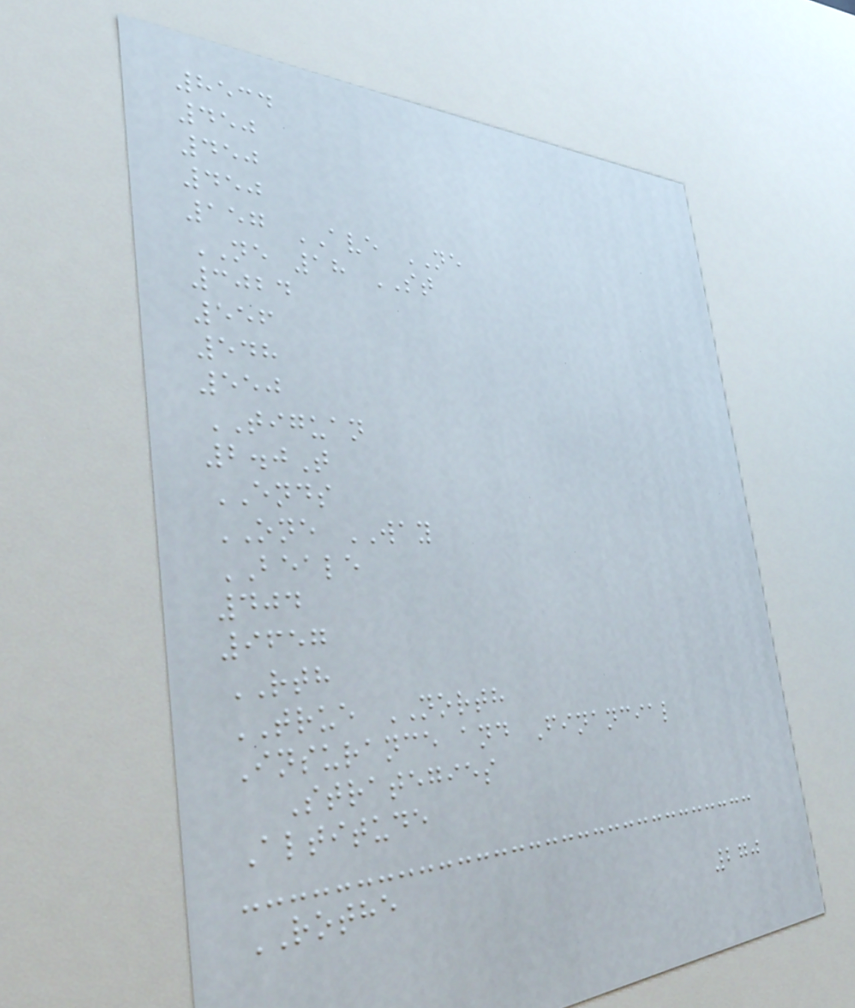8534
450
450
450
157 AVE NE
NE 18 ST
3024
556
548
550
TIGUAN
2.0T
ENDS
ONE WAY
BEALE
404
9657
RTH
TRUE NORTH
Insurance and Financial
Strategies
Altitude
ROTHE
270
